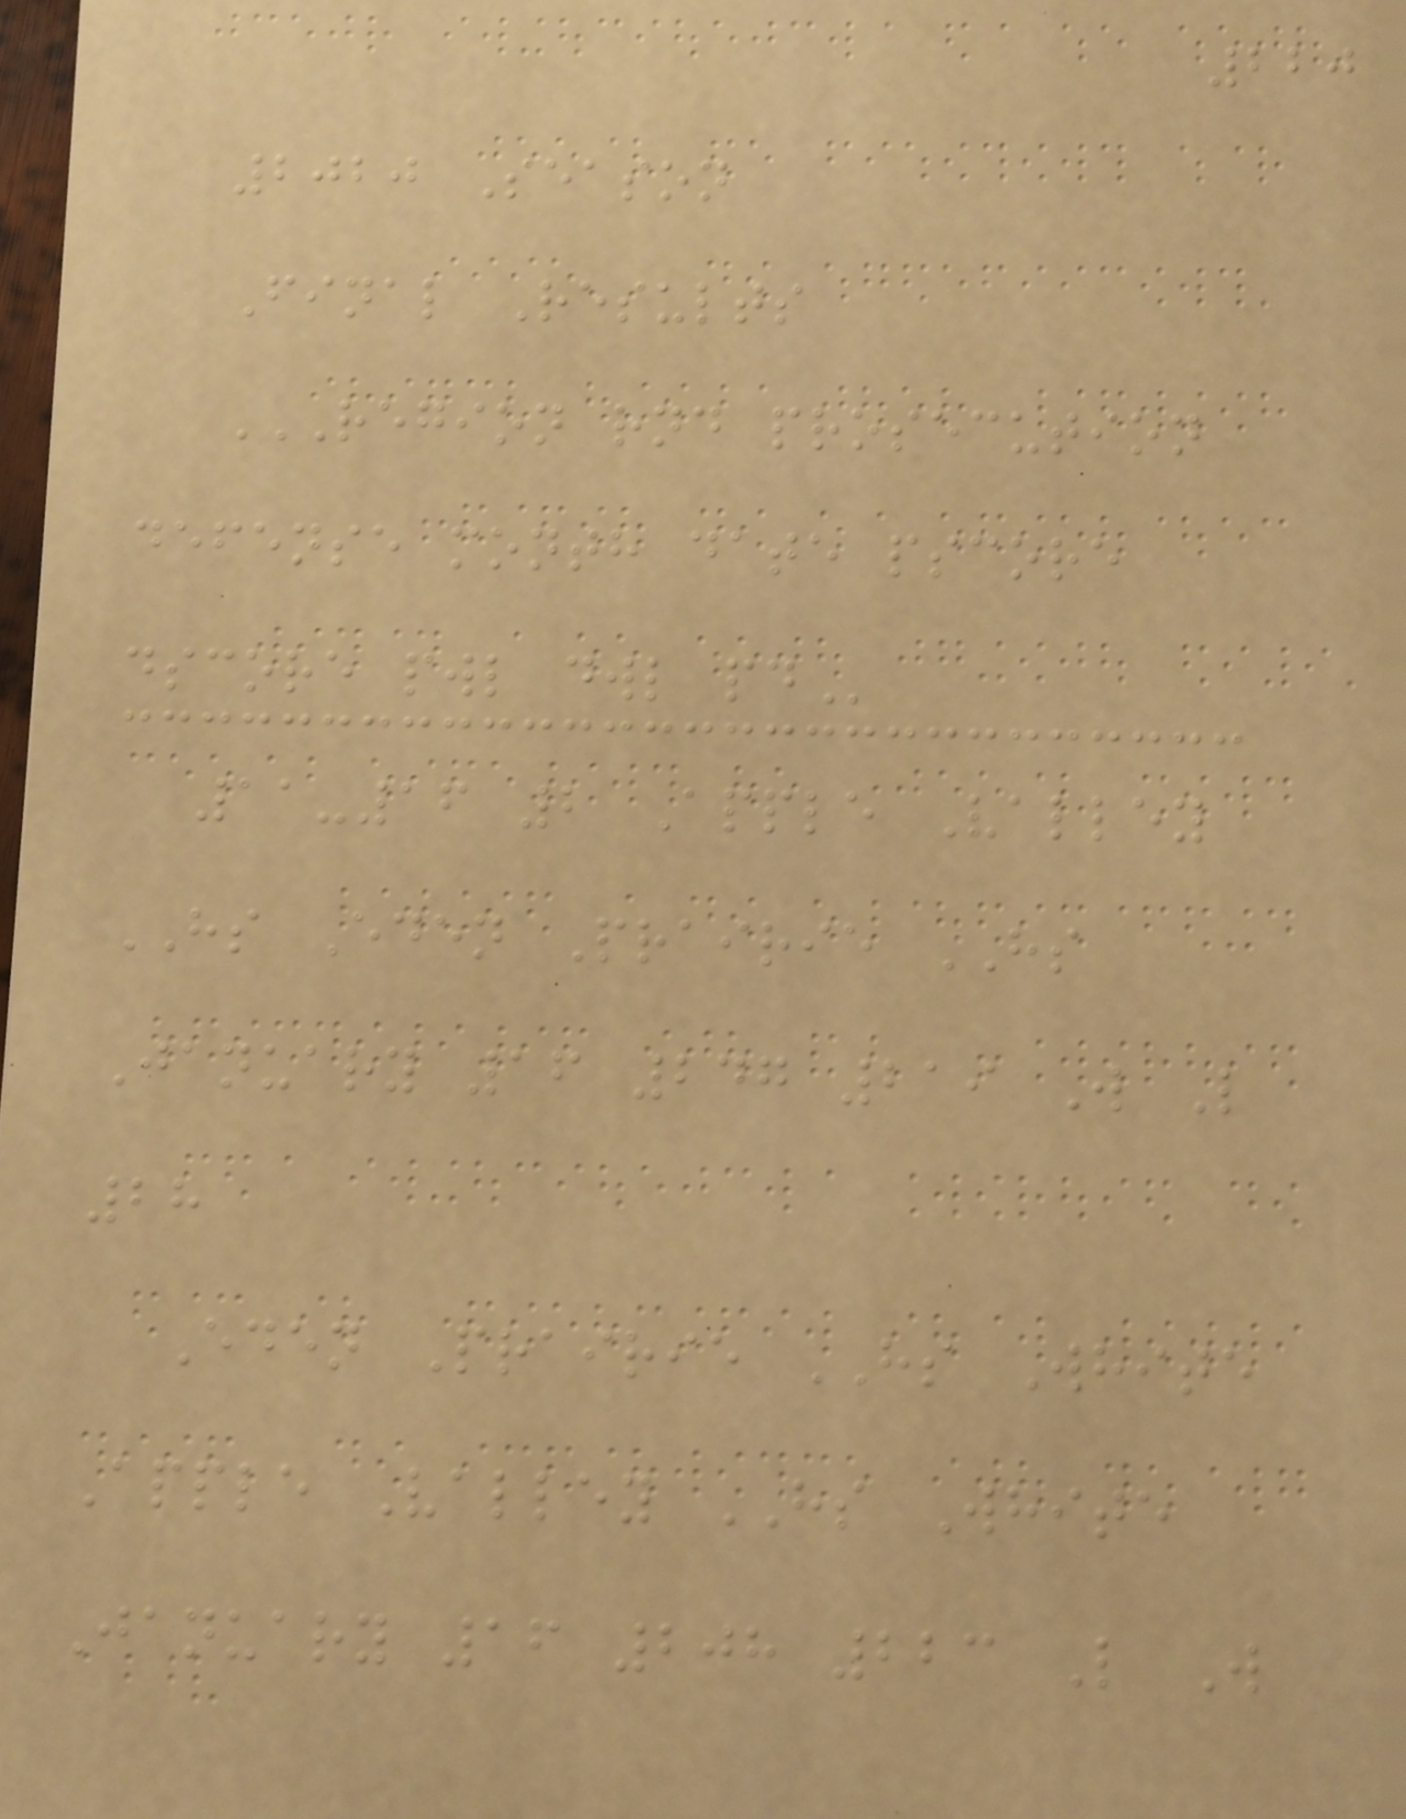220
2020 Season
Final Results
REGION RND PROSECUTION
DEFENSE MONTH DATE PSCORE
DSCORE PWL DWL PD
11-16 2 Apple Valley
HS Eden Prairie HS
January 16 247 219 W L
28
Eden Prairie HS White
Apple Valley HS White
January 16 208 223 L W
